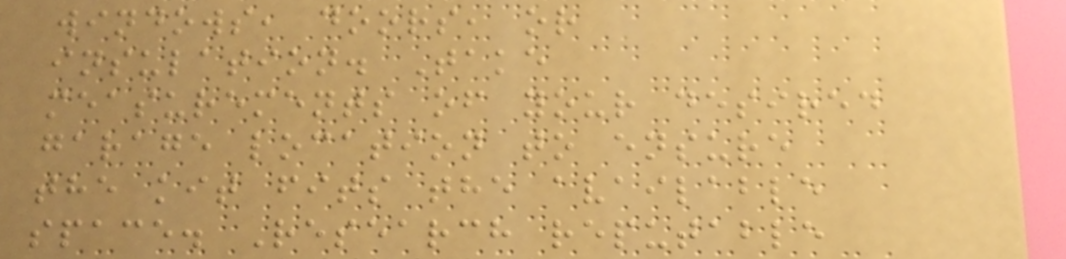windows, doors, or
insulation. Take
measurements of your desired
garage location to ensure
the kit fits the available
space. Research reputable
